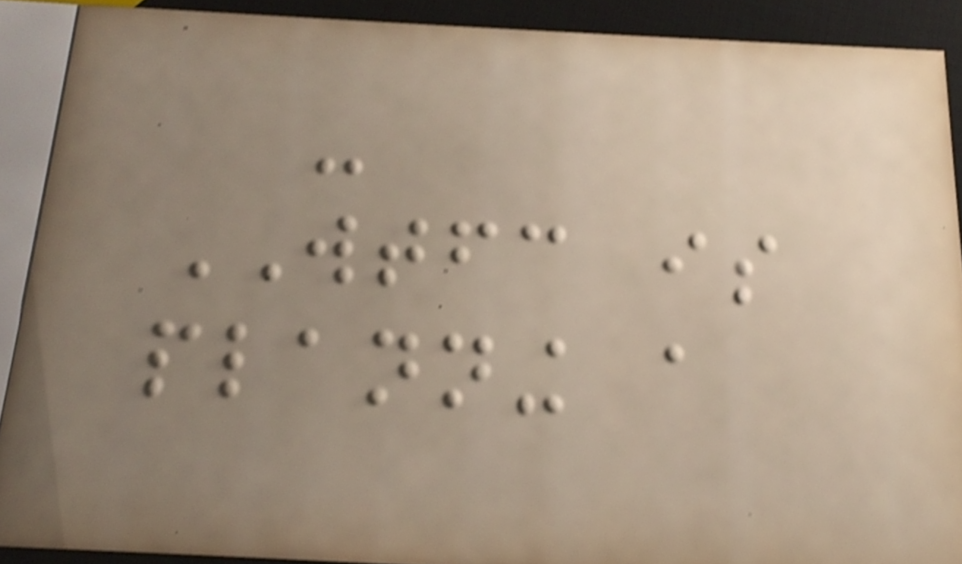-
WTFC is
planning a
